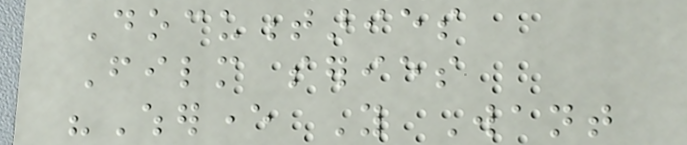Documentaries
Film series
"Wherever You Want
